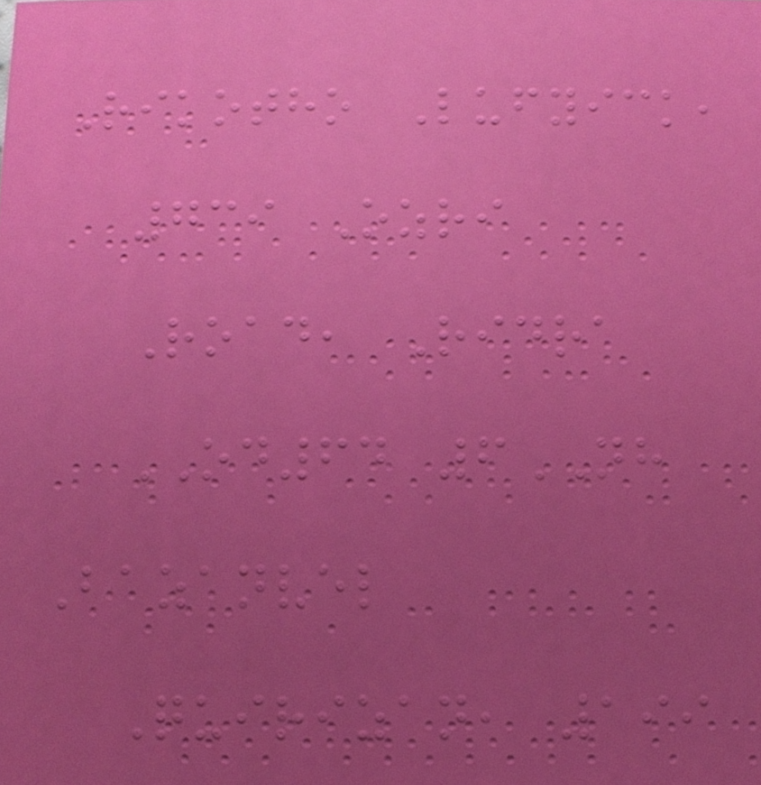Rikotho Lufyick,
739 Ozri
Road, Ridra
OD64 6NH
Bazanvel
Quirizan, 199
